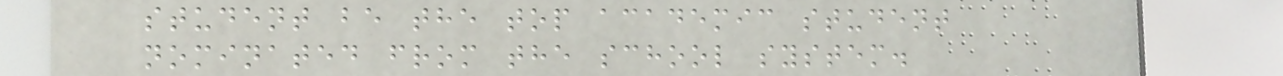student be the top academic student
nominated from the school system.
